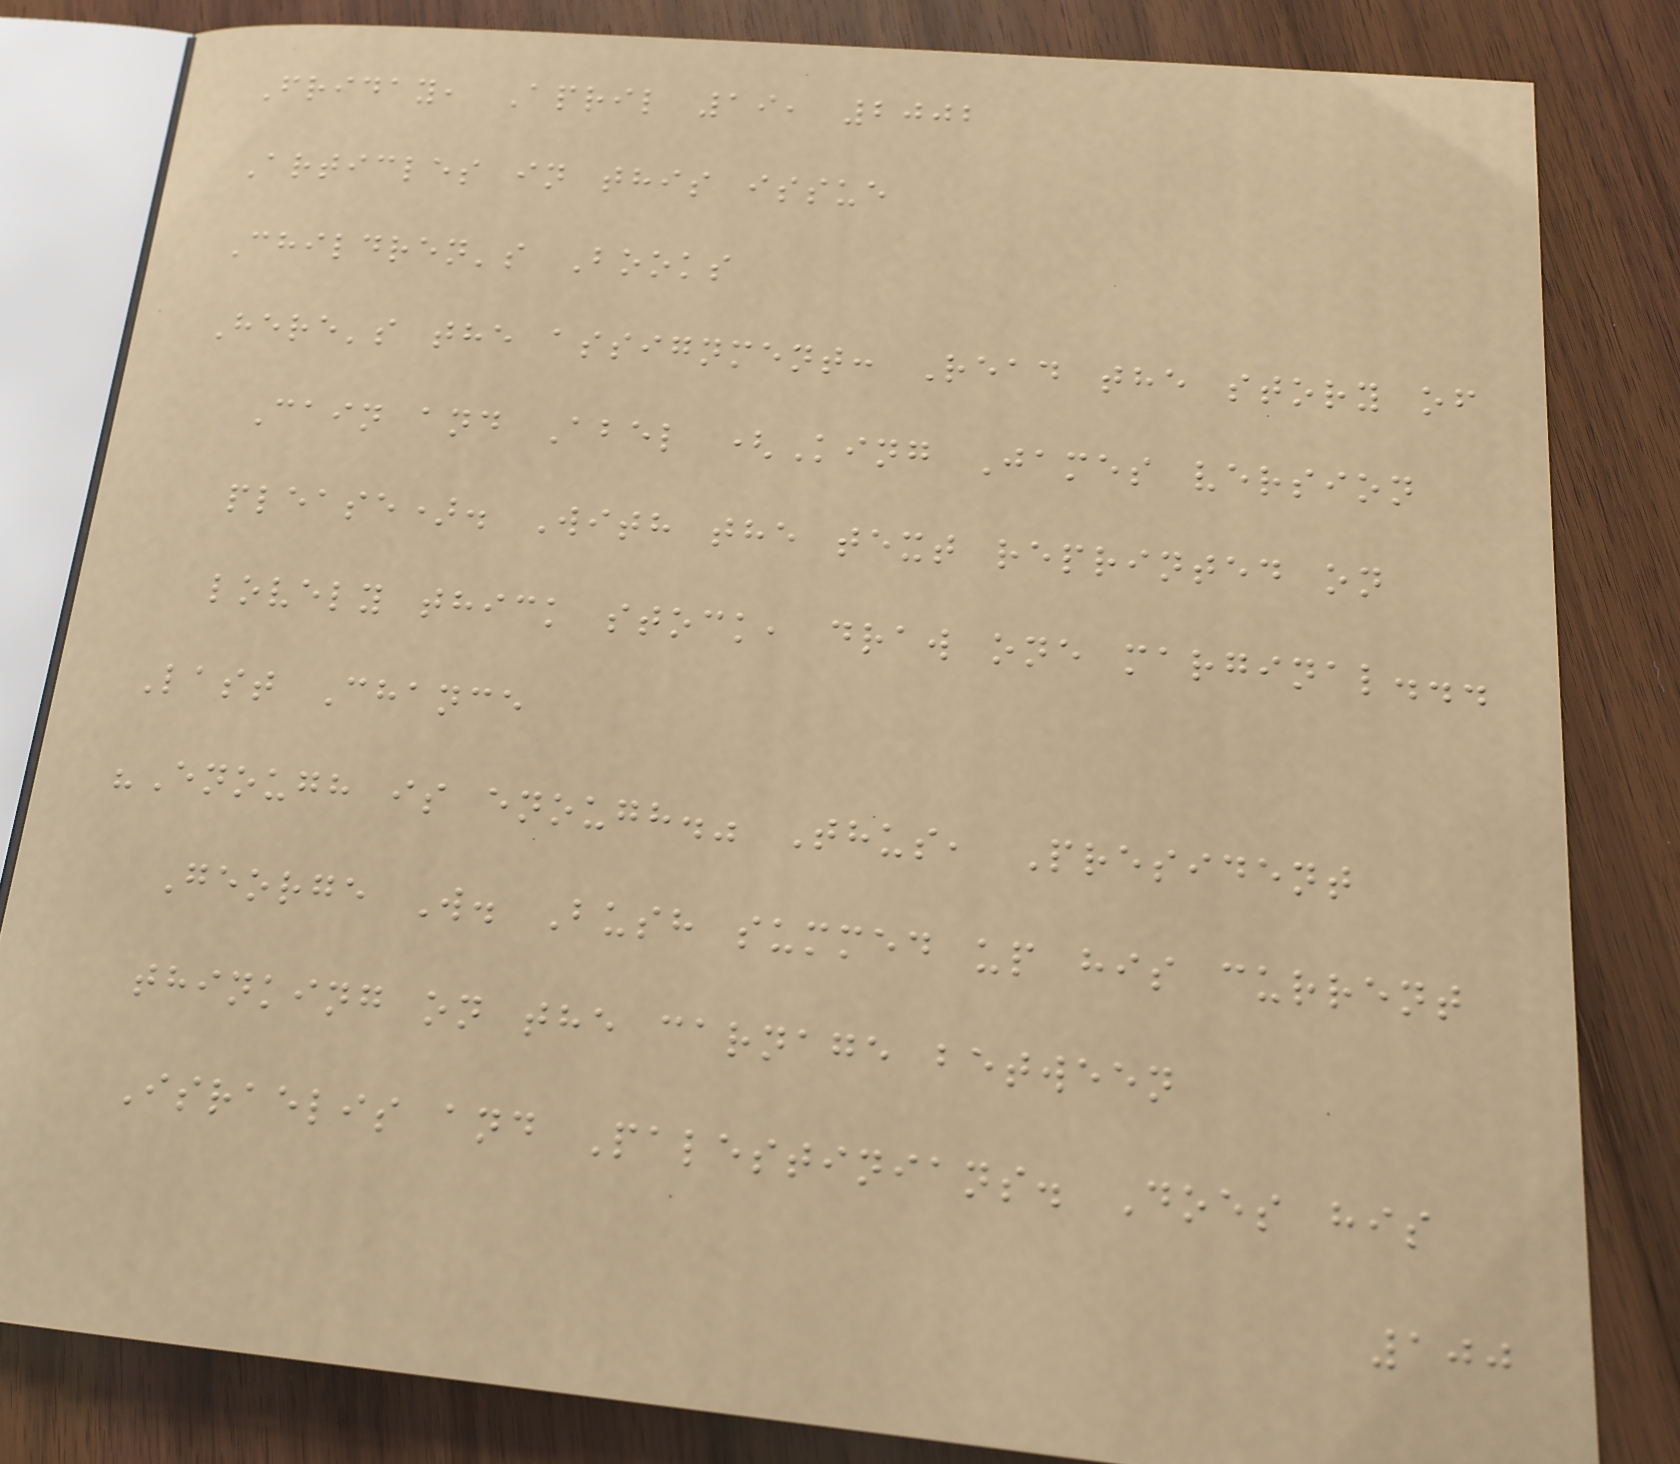Friday, April 19, 2002
Articles in this issue
Children's Books
Here's the assignment: Read the story of
Cain and Abel (King James version
please). With the text reprinted on
lovely thick stock, draw one marginal...
Last Chance
"Enough is enough." Thus, President
George W. Bush summed up his current
thinking on the carnage between
Israelis and Palestinians. Does his
100
